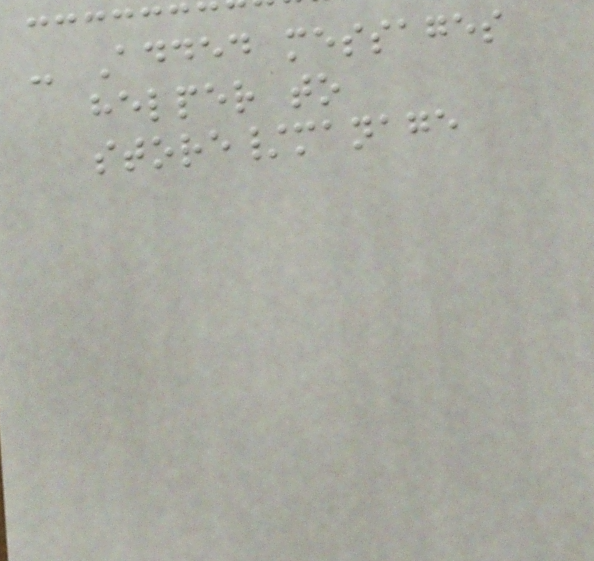- Added messages
helper to
store/manage
